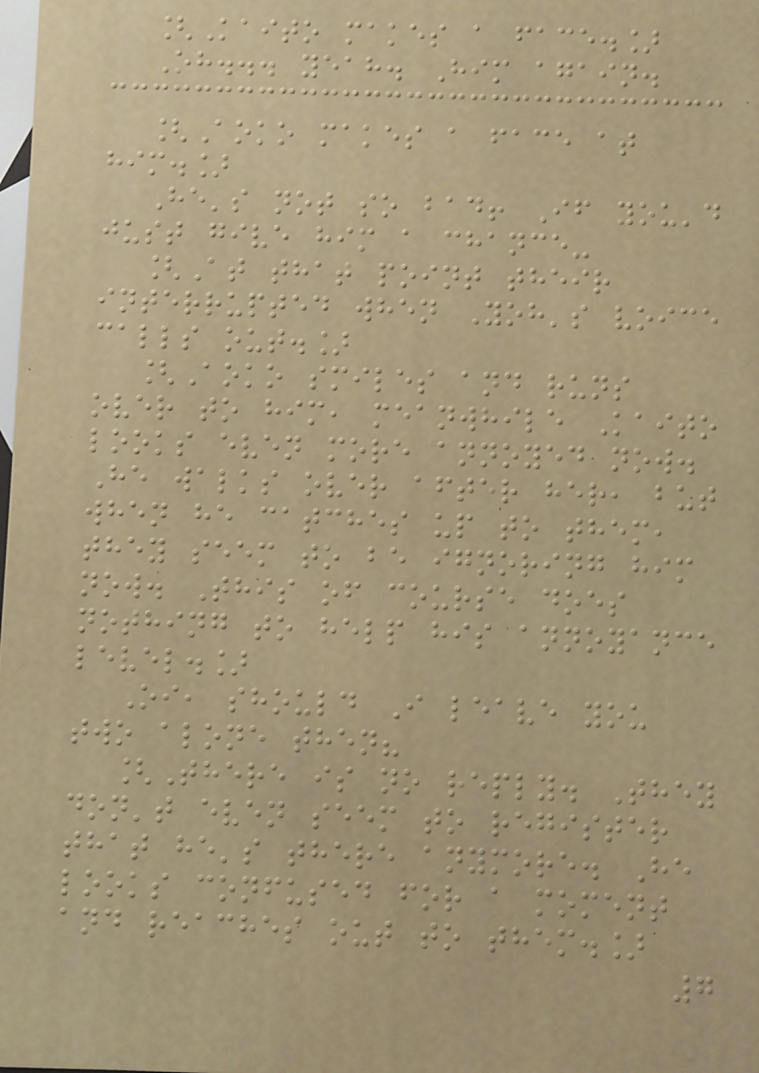[Kaito makes a face.]
Oh... yeah. Him again.
[Aoko makes a face at
him.]
He's not so bad! If you'd
just give him a chance-
[At that point their
interrupted when Yoh's voice
calls out.]
[Aoko smiles and runs
over to him, meanwhile Kaito
looks even more annoyed now.
He walks over after her, but
when he catches up to them,
they seem to be ignoring him
now. This of course does
nothing to help his annoyance
level.]
Oi, should I leave you
two alone then?
[There is no reply. They
don't even seem to register
that he's there anymore. He
looks confused for a moment
and reaches out to them.]
7
